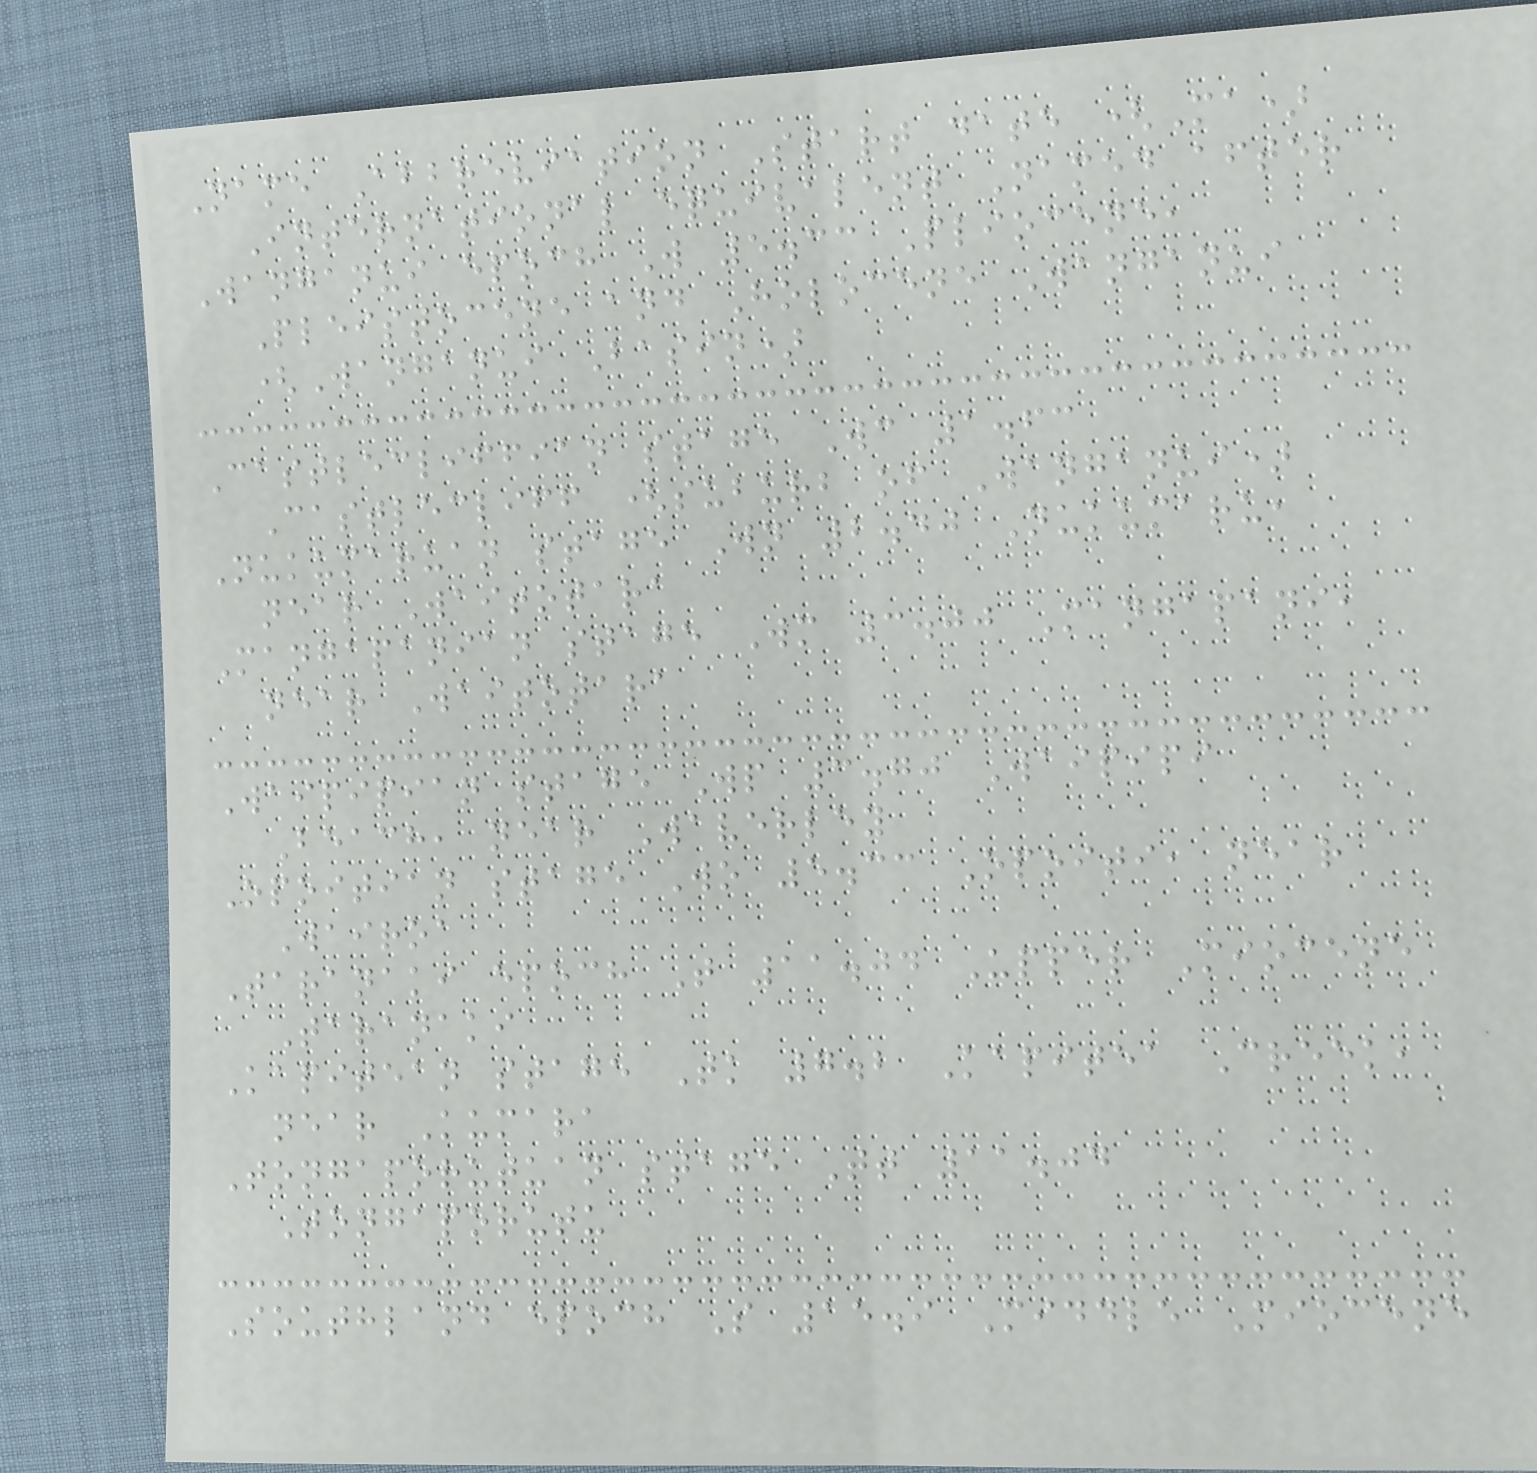Name Abbreviation Start date (Ma)
International equivalent Named after
Wanganui epoch W 5.33 Pliocene,
Pleistocene and Holocene Wanganui
(Wanganui Basin)
Castlecliffian stage Wc 1.63
Castlecliff (suburb of Wanganui)
Nukumaruan stage Wn 2.40 Nukumaru,
near Waitotara
Mangapanian stage Wm 3.00 Mangapani,
near Waitotara
Waipipian stage Wp 3.70 Waipipi
Beach, near Waverley
Opoitian stage Wo 5.33 Opoiti, near
Wairoa
Taranaki epoch T 11.04 Upper Miocene
Taranaki
Kapitean stage Tk 7.2 Kapitea Creek,
near Kumara
Tongaporutuan stage Tt 11.04
Tongaporutu
Southland epoch S 15.9 Middle Miocene
